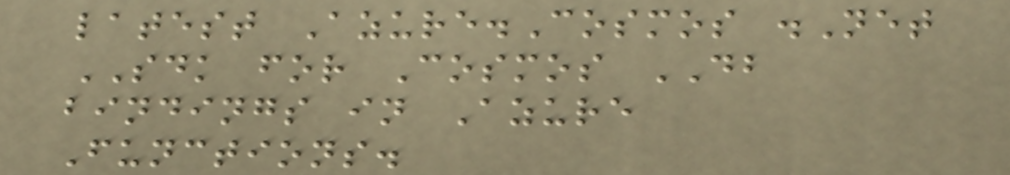latest Azure.Cosmos .Net
SDK for Cosmos DB
bindings in Azure
Functions.
